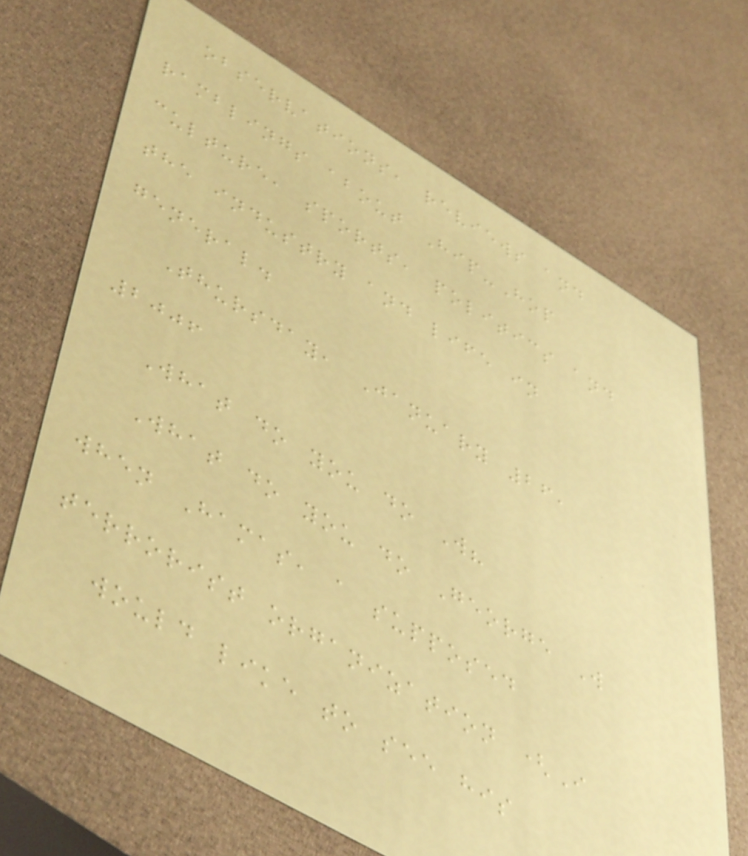observations, reviews and
ramblings about Hip-Hop
culture, sports, politics and
the industry and life in
general.
Thursday, January 26,
2006
What do you do W?
What do you do George W
when Hamas, a supposed
terrorist organization (I
would like to see his
